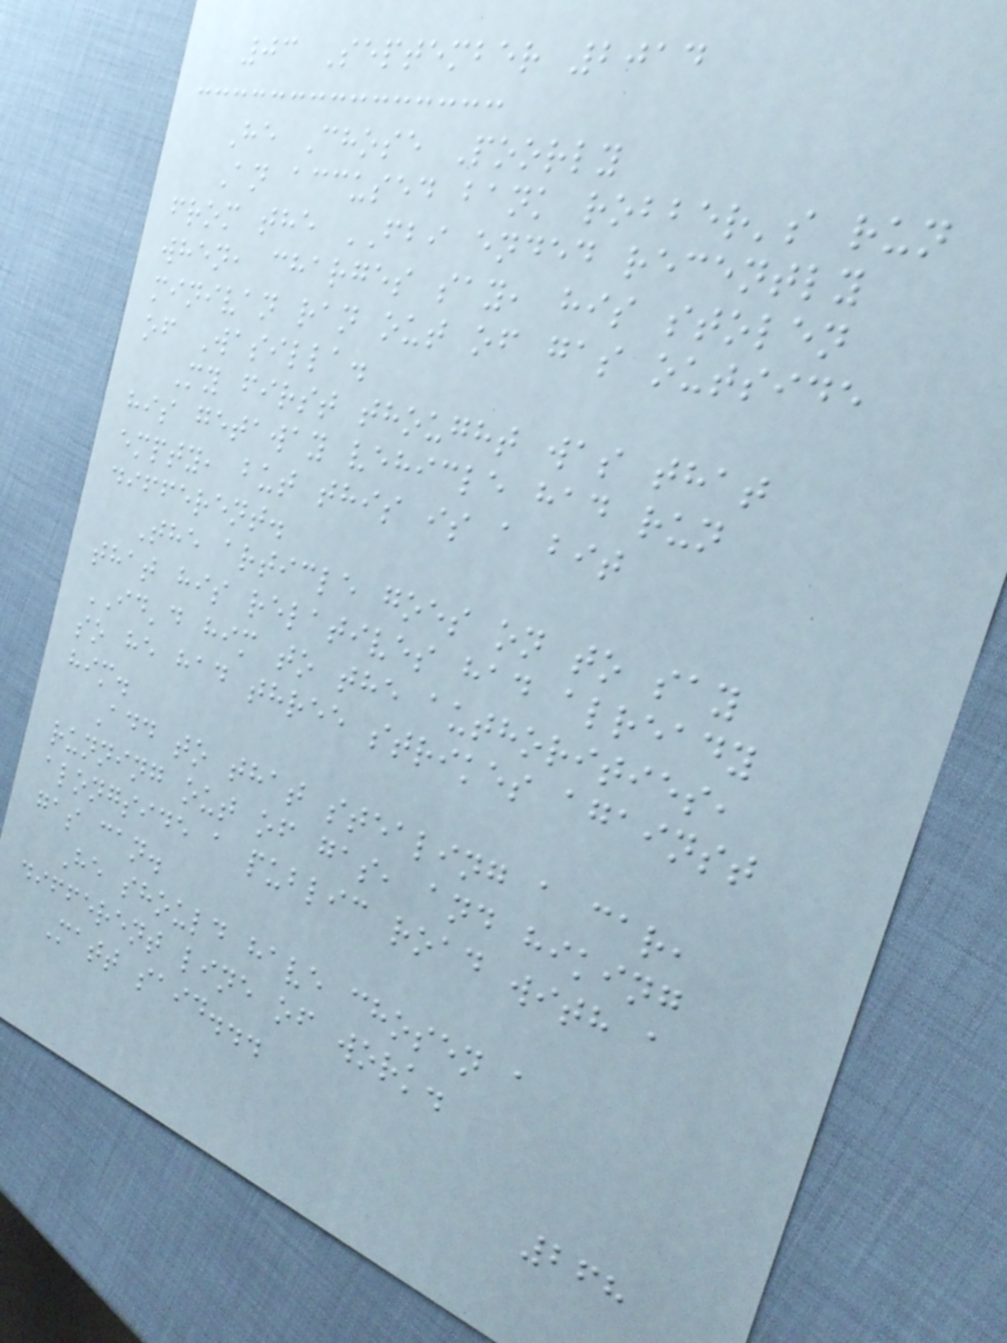03 September 2014
He Chose Poorly
An accused bank robber's run
from the FBI ended recently
when, charges say, his stolen
minivan ran out of gas outside
of Wasilla.
My first thought was that
his getaway vehicle had run
empty, but this is a bit
different.
The article goes on to say
that his relatives had already
ID'd him to the authorities,
so he had three strikes against
him.
Add to that stealing a car,
running out of gas, and hiking
alongside a public road with a
gas can.
He should have chosen a
different line of work.
Matt said...
268
